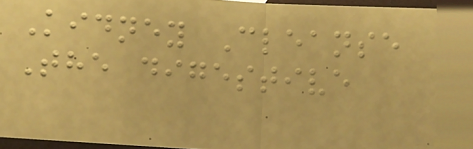Kidney Cleanse
The digestive
